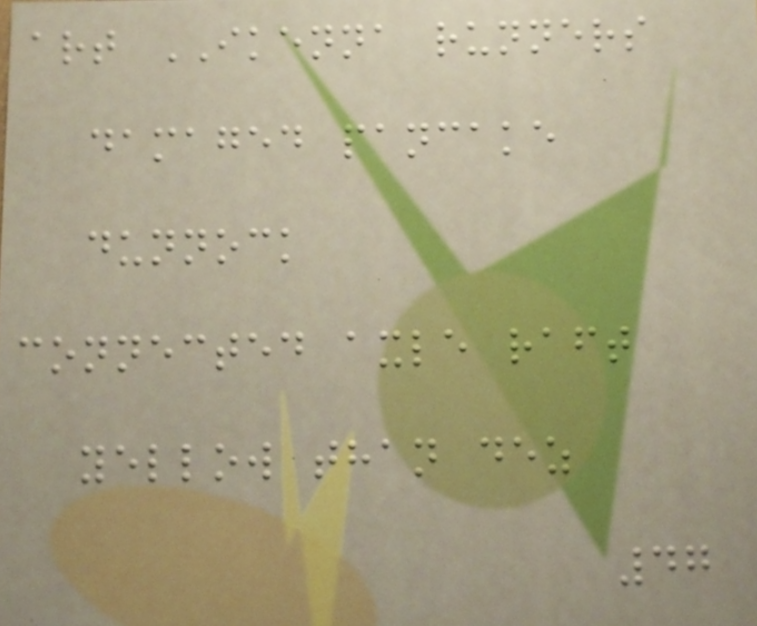art IKENNA runners
damaged pancake
dunnock
connected axle raft
yellow than dez
47
